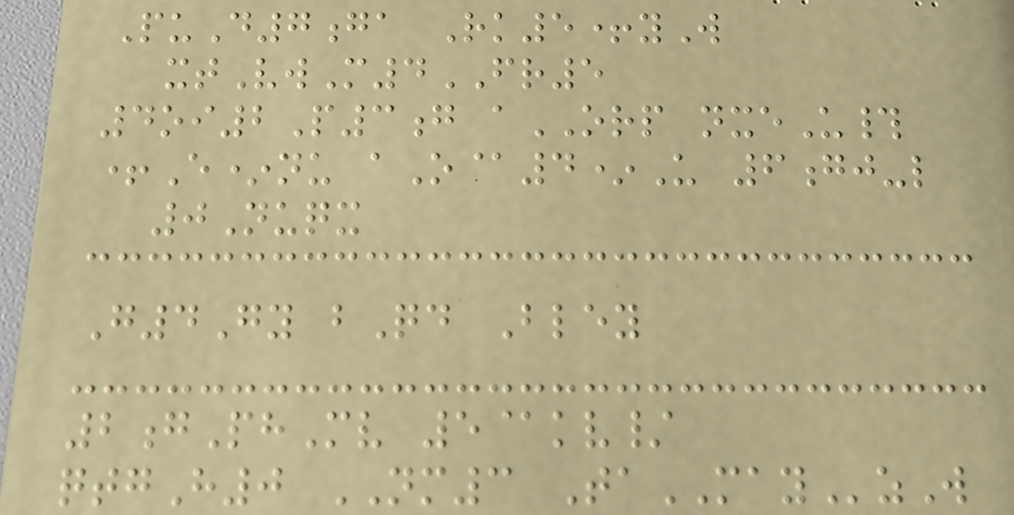PuD7ga Rk5+yW
xtVwM4FR5
4oi2P3g aORP nxeU#
+E*nu aO@4*U 6gj-l
0Nuqx
G4Gy bQd Bley
2gPhMv 5@kv/
qtgH0 NM3 TaMAYzW
